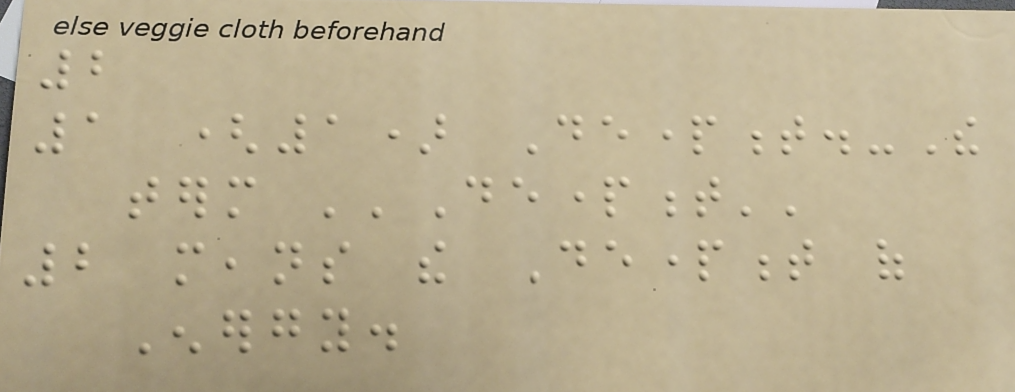2
1 (1) Department.-The
term ''Department''
2 means the Department of
Energy.
